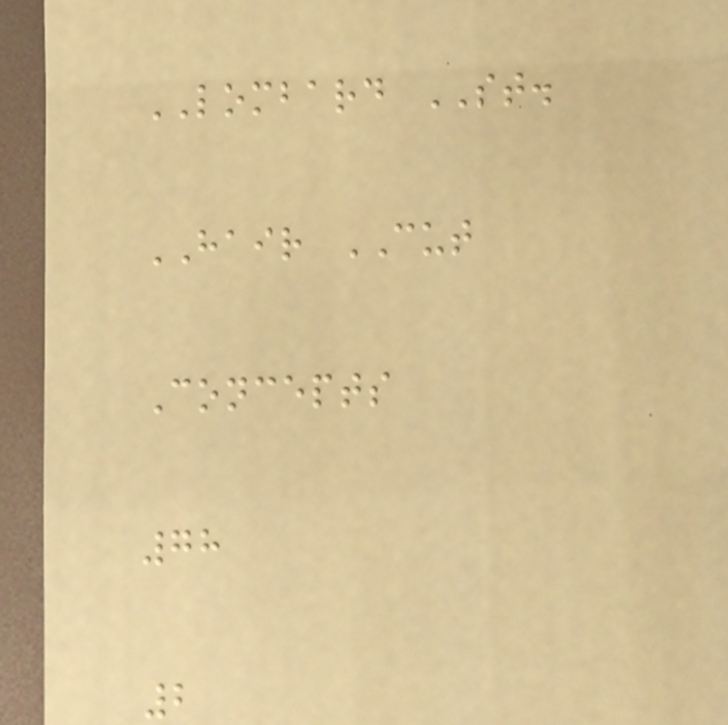LOMBARD ST.
HAIR CUT
Concepts
78
2
